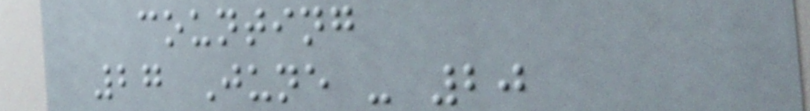counting
27 June - 20
